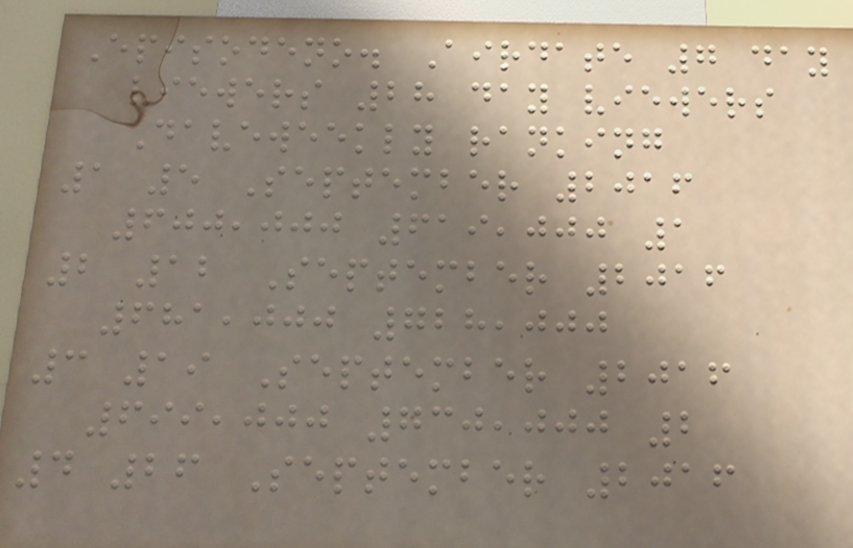Episodeno. Airdate 7 day
viewers 28 day viewers
Daveweekly ranking
1 5 September 2016
600,000 619,000 1
2 12 September 2016
681,000 728,000
3 19 September 2016
699,000 730,000 2
4 26 September 2016
